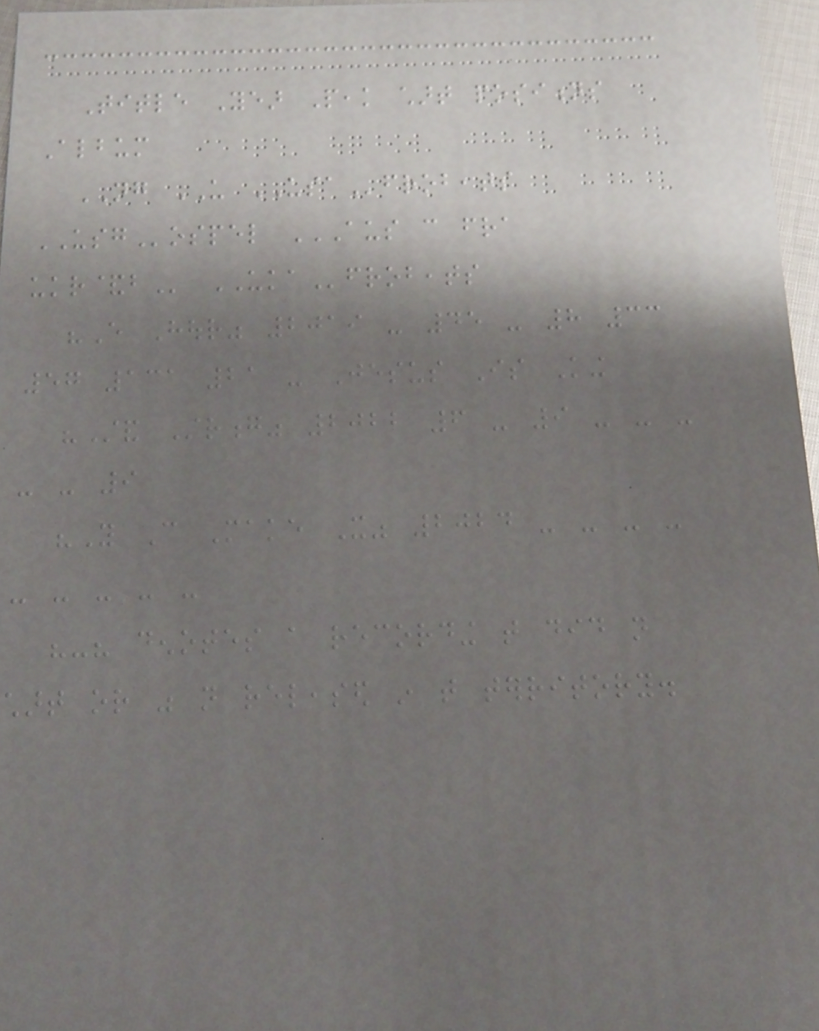Title Year Peak chart positions
Album
NG US USAfrobeats
USGospel AUS CAN FRA
UKR&B UKAfrobeats
"Every Hour" 2019 - 45 - 8 33
57 131 21 - Jesus Is King
"Stand Strong" 2022 6 - 9 - - -
- - 9
"You Can Make It" 2024 - - - -
- - - - -
"-" denotes a recording that did not
chart or was not released in that territory.
